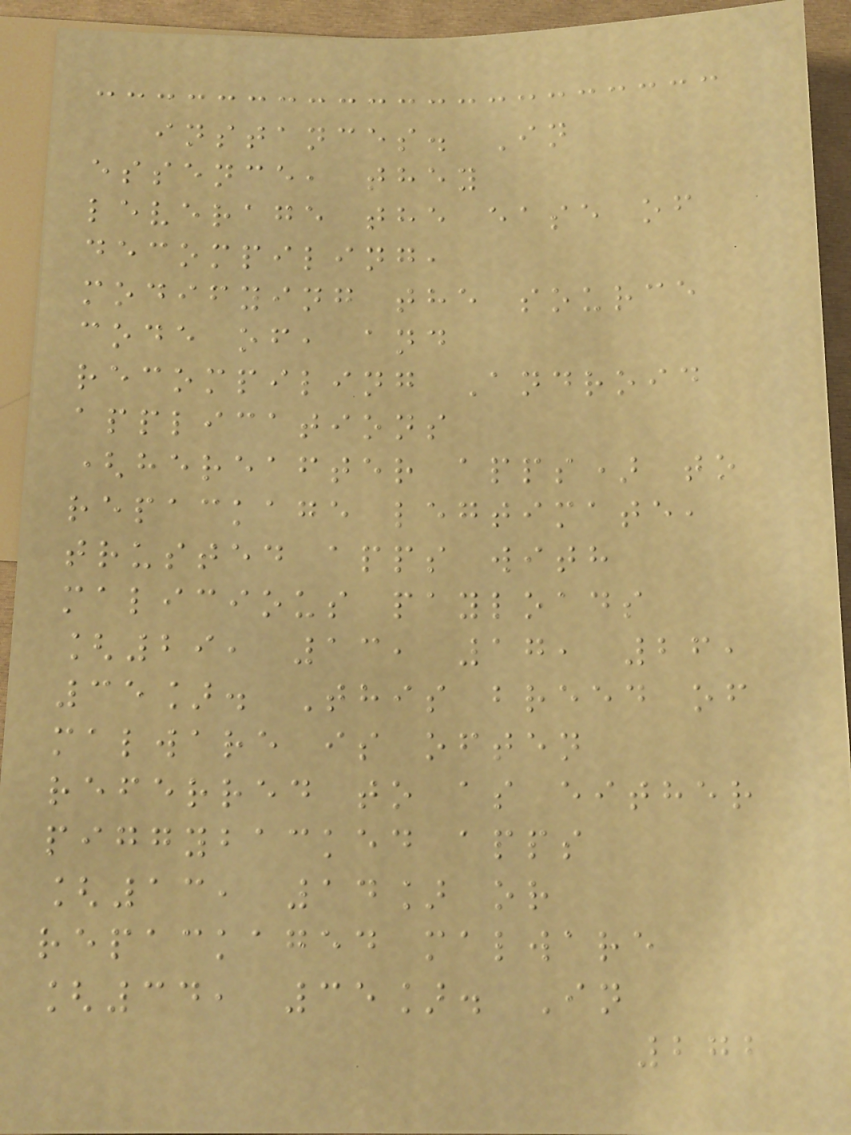instances. In
essence, they
leverage the ease of
decompiling,
modifying the source
code of, and
recompiling Android
applications
(hereafter apps) to
repackage legtimate,
trusted apps with
malicious payloads
[29, 13, 17, 26,
35]. This breed of
malware is often
referred to as either
piggybacked apps
[13, 14] or
repackaged malware
[34, 35]. In
272
